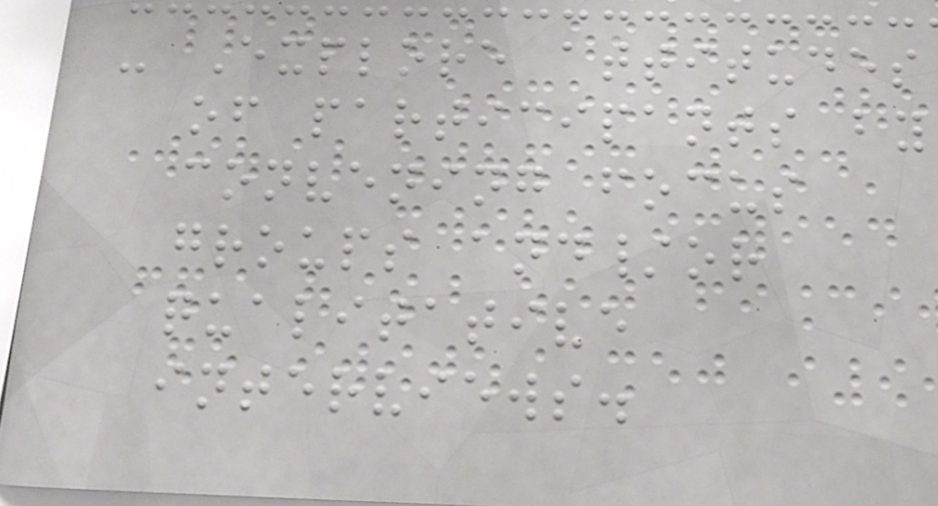- Explore attitudes
of participants by
convening focus
groups and/or
qualitative
interviews.
